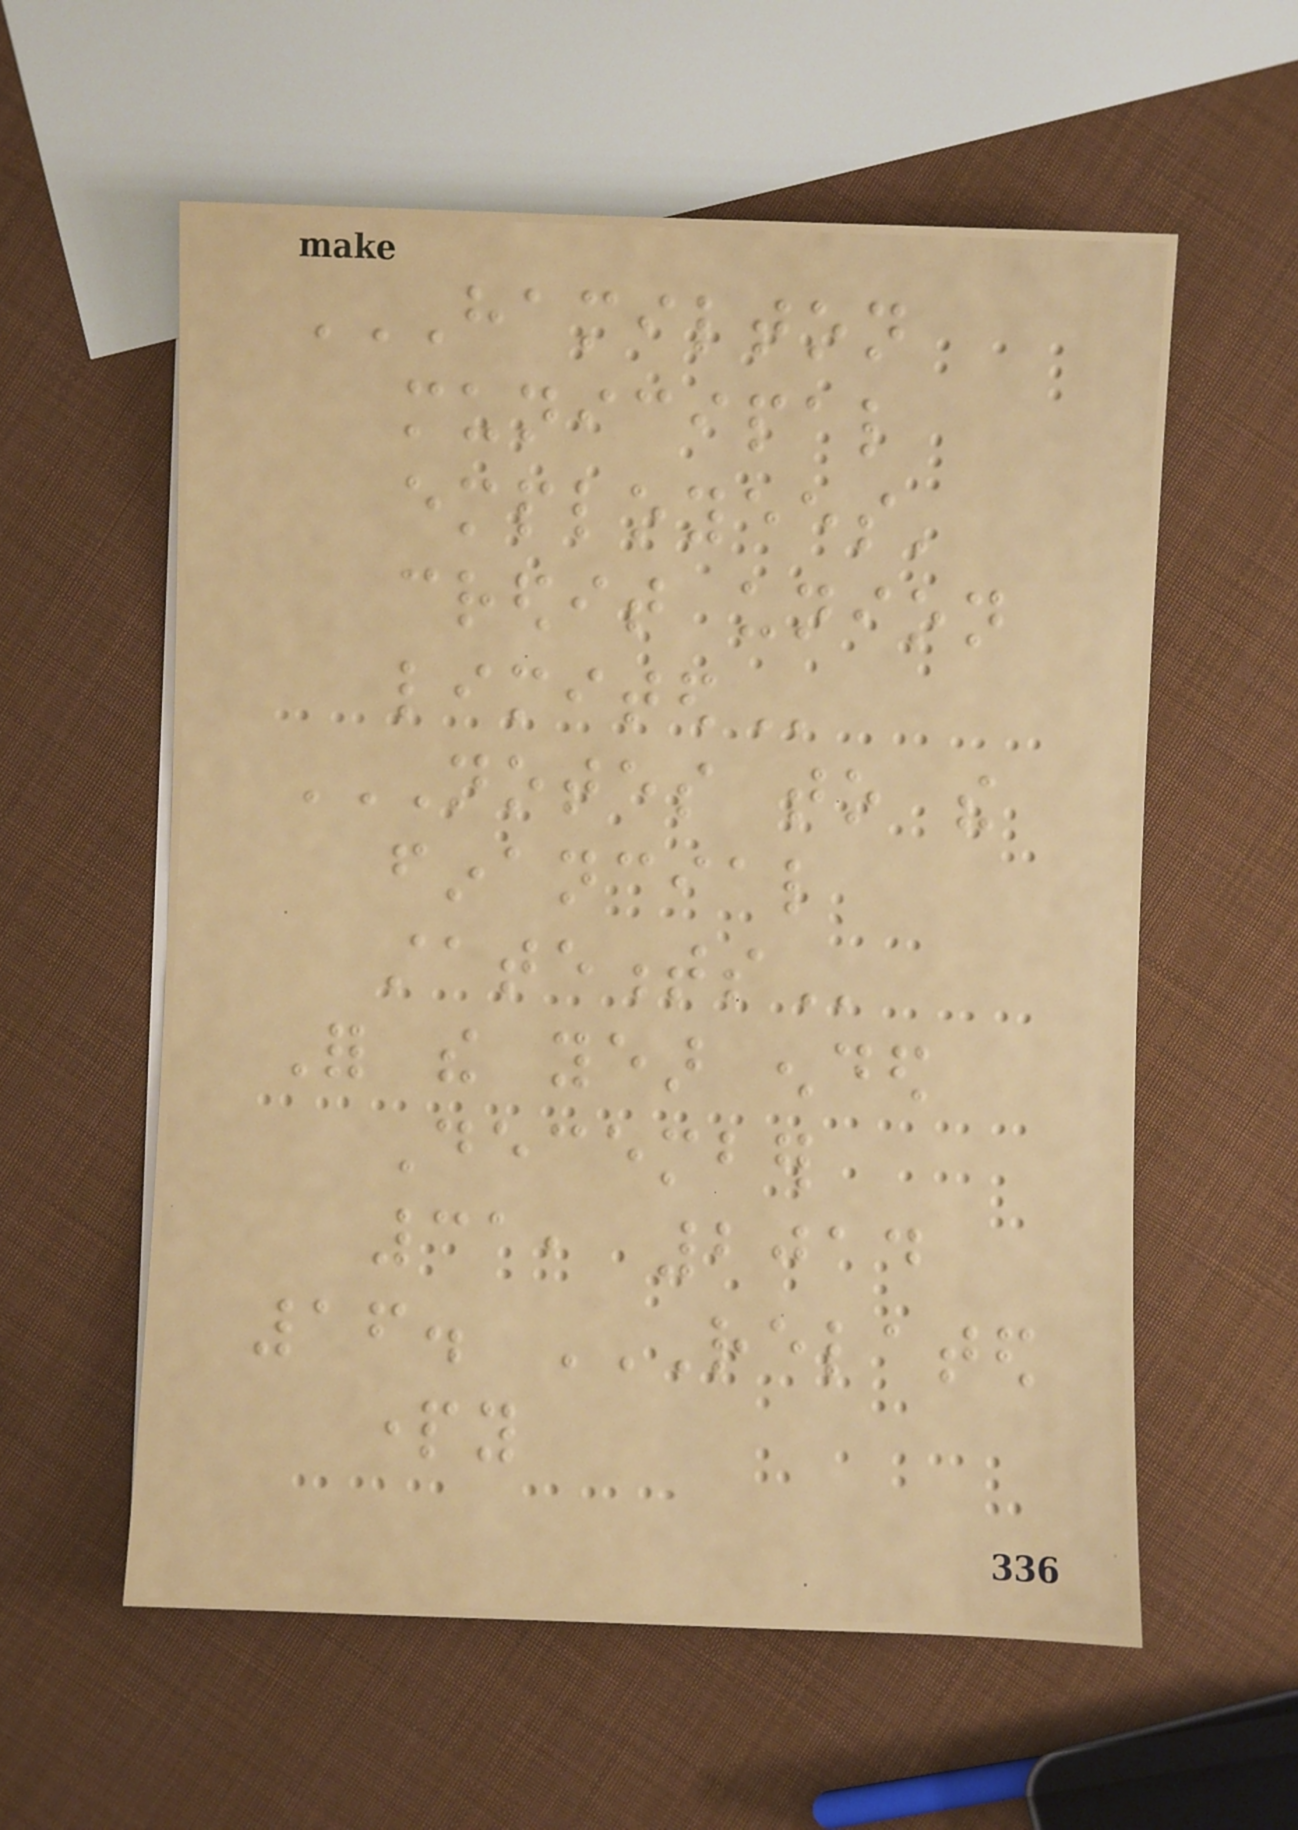HAMILTON
MUNICIPAL
EMPLOYEES'
CREDIT UNION
LIMITED
NOTES TO THE
FINANCIAL
STATEMENTS
For the year ended
December
31, 2014
16. RELATED
PARTY
